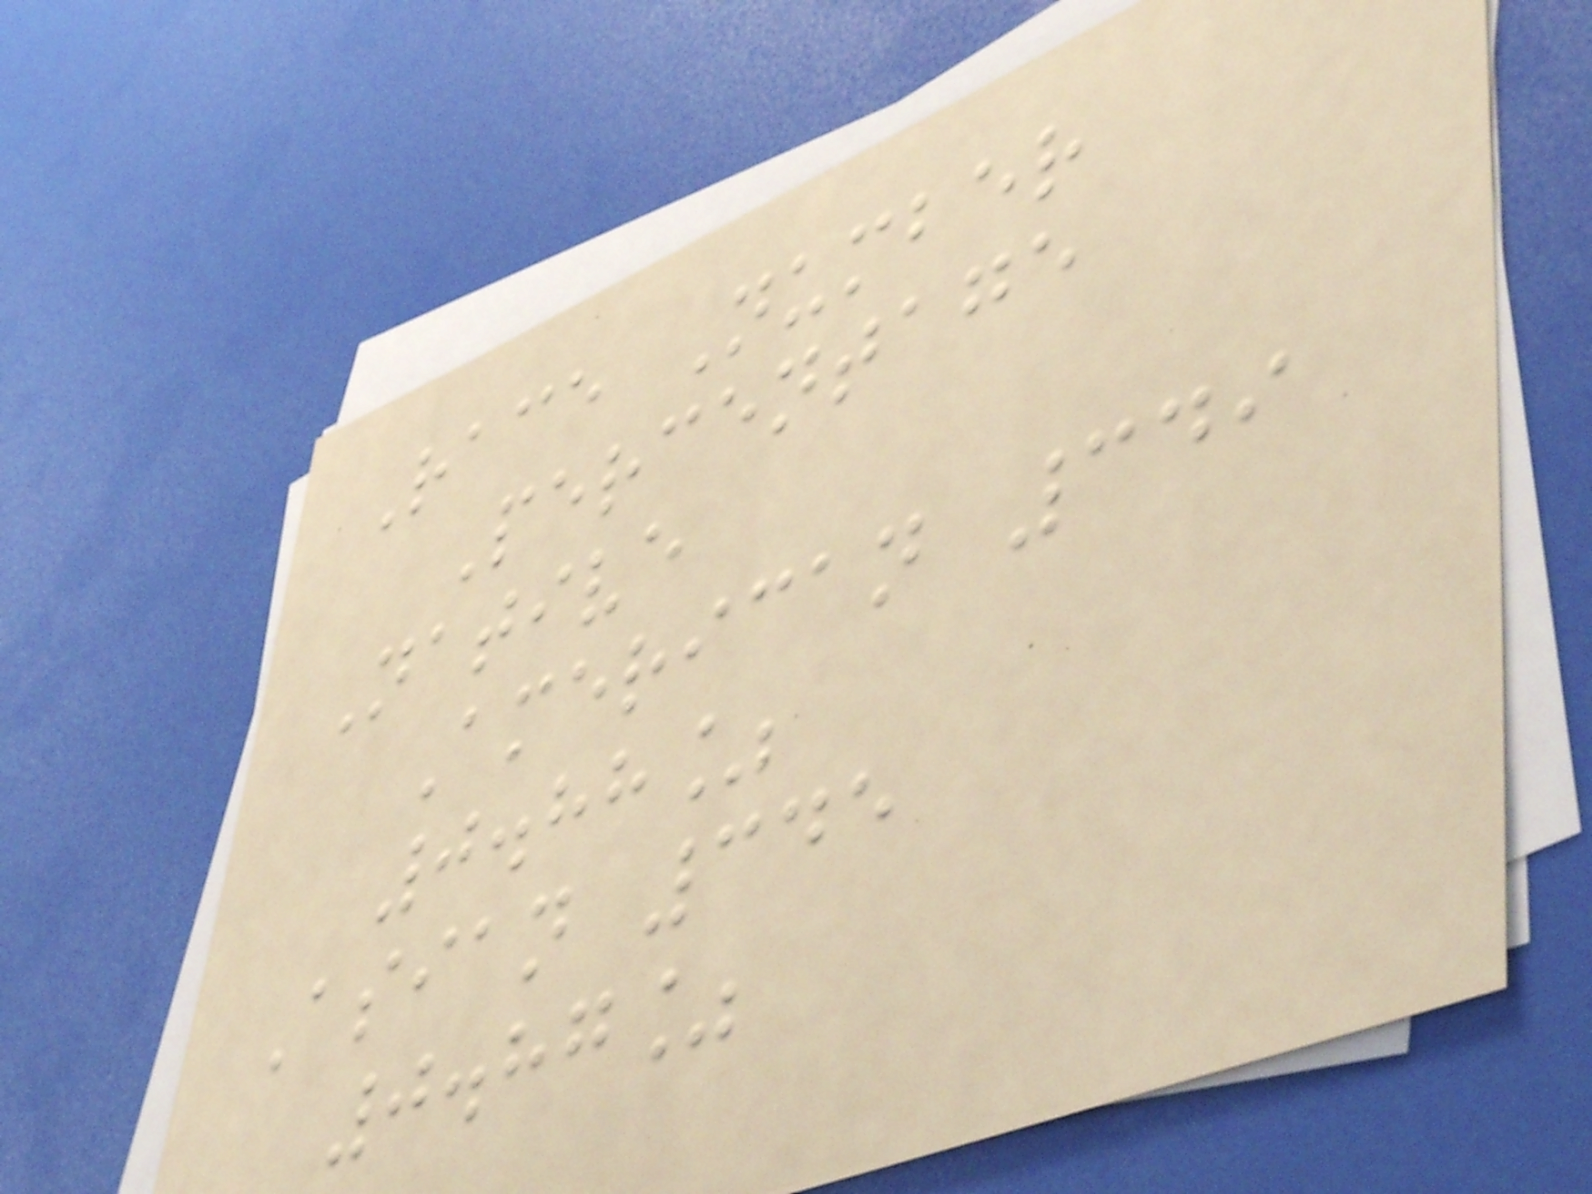Race Number
Percentage
Native
American 349
0.88%
Asian 345
0.87%
